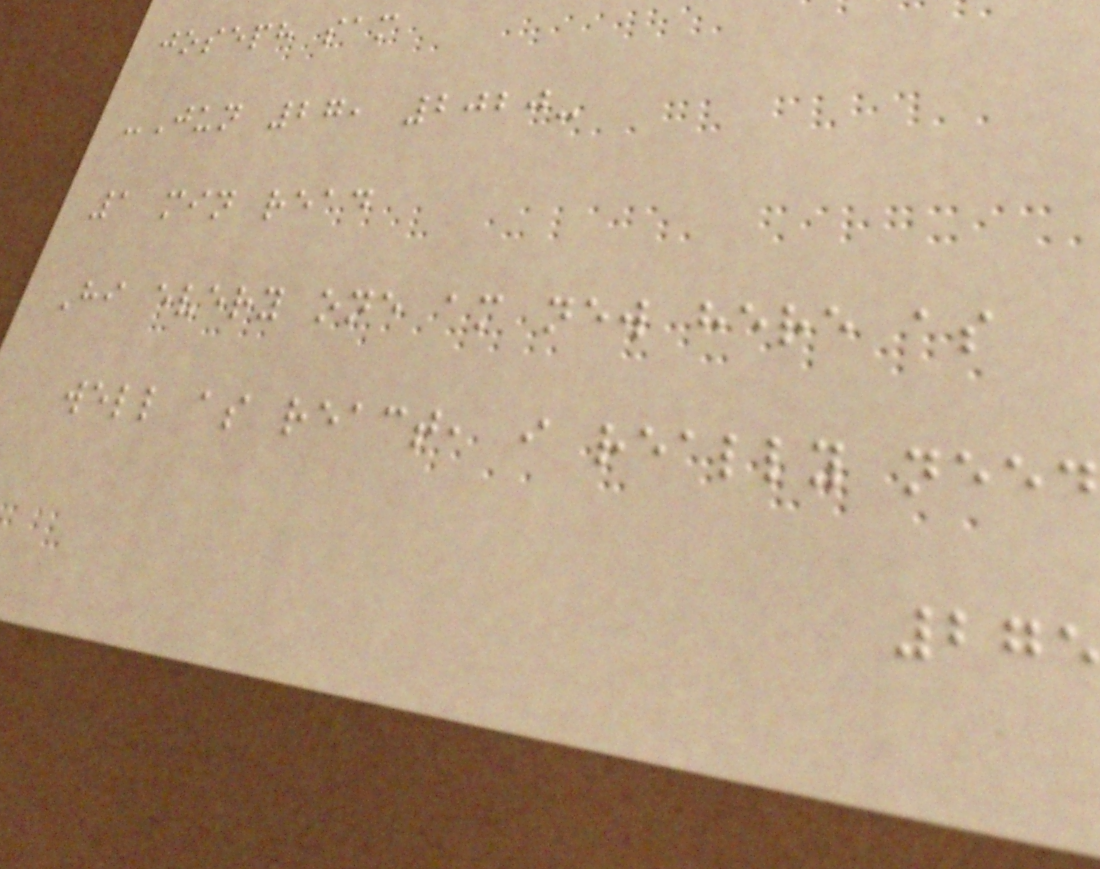joseph sam
-Jun 27, 2020-
1 min read
Hi every one am new here as
well as react, i really need
275
